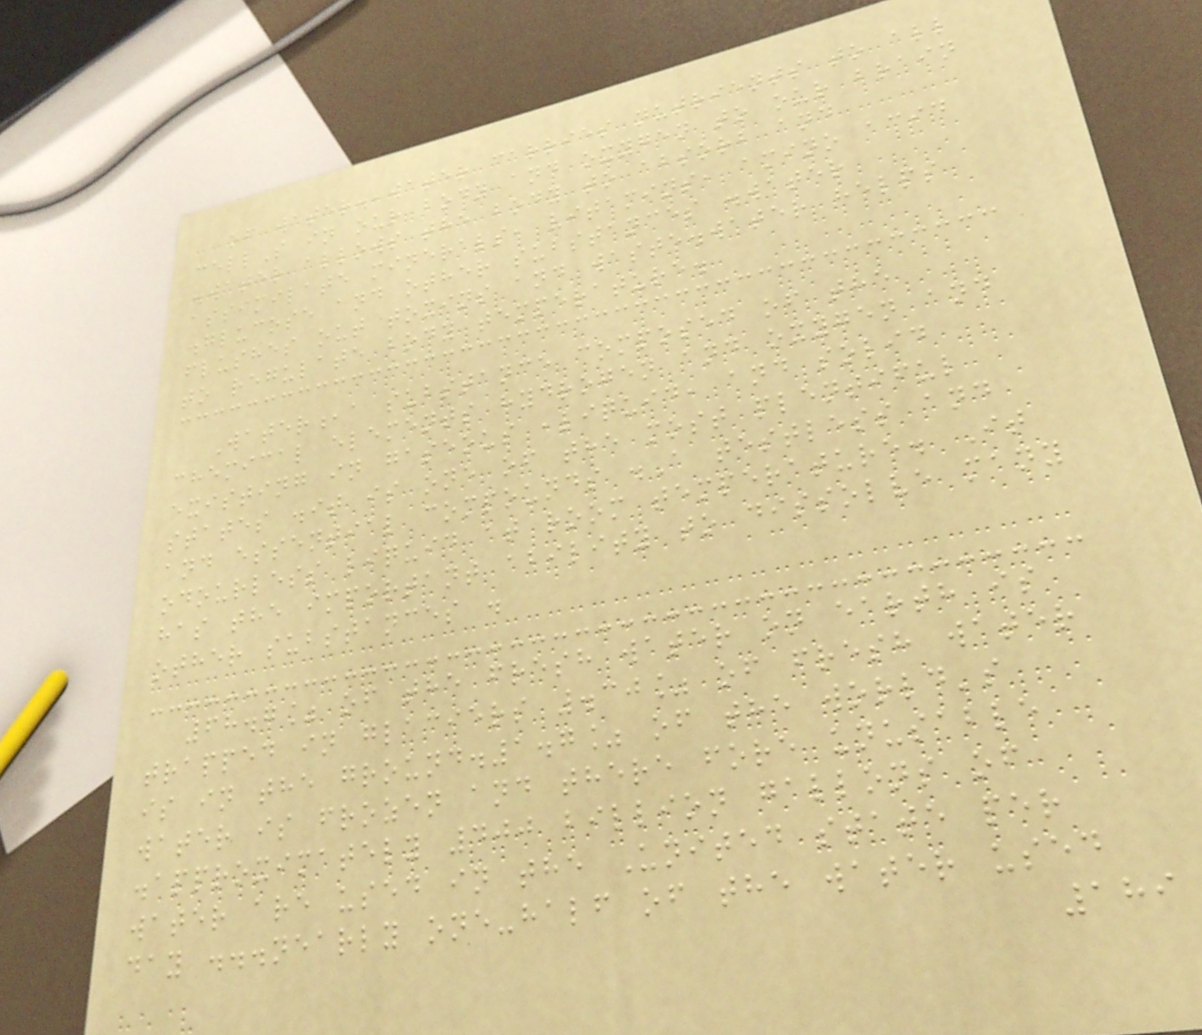of water.,water carries nutrients to all
cellS in our body and oxygen to our brain
.water allows the body to absorb and
assimilate minerals, vitamins, amino acid
.glucose and other substances .water
flushes out toxins and waste.water helps
to regulate body temperature.
Water,a substance composed of the
chemical elements hydrogen and oxygen and
existing in gaseous ,liquid, and solid
states .it is one of the most plentiful
and essential compounds .A testless and
odourless liquid at room temperature. It
has the important ability to dissolve many
other substances .
68.7% of the fresh water on earth is
trapped in glaciers .30% of fresh water
is in the ground.1.7% of the world's
water is frozen and there fore unusable
.approximately 400 billion gallons of
water are used in the United state per
day ...nearly one-half of the water used
189
